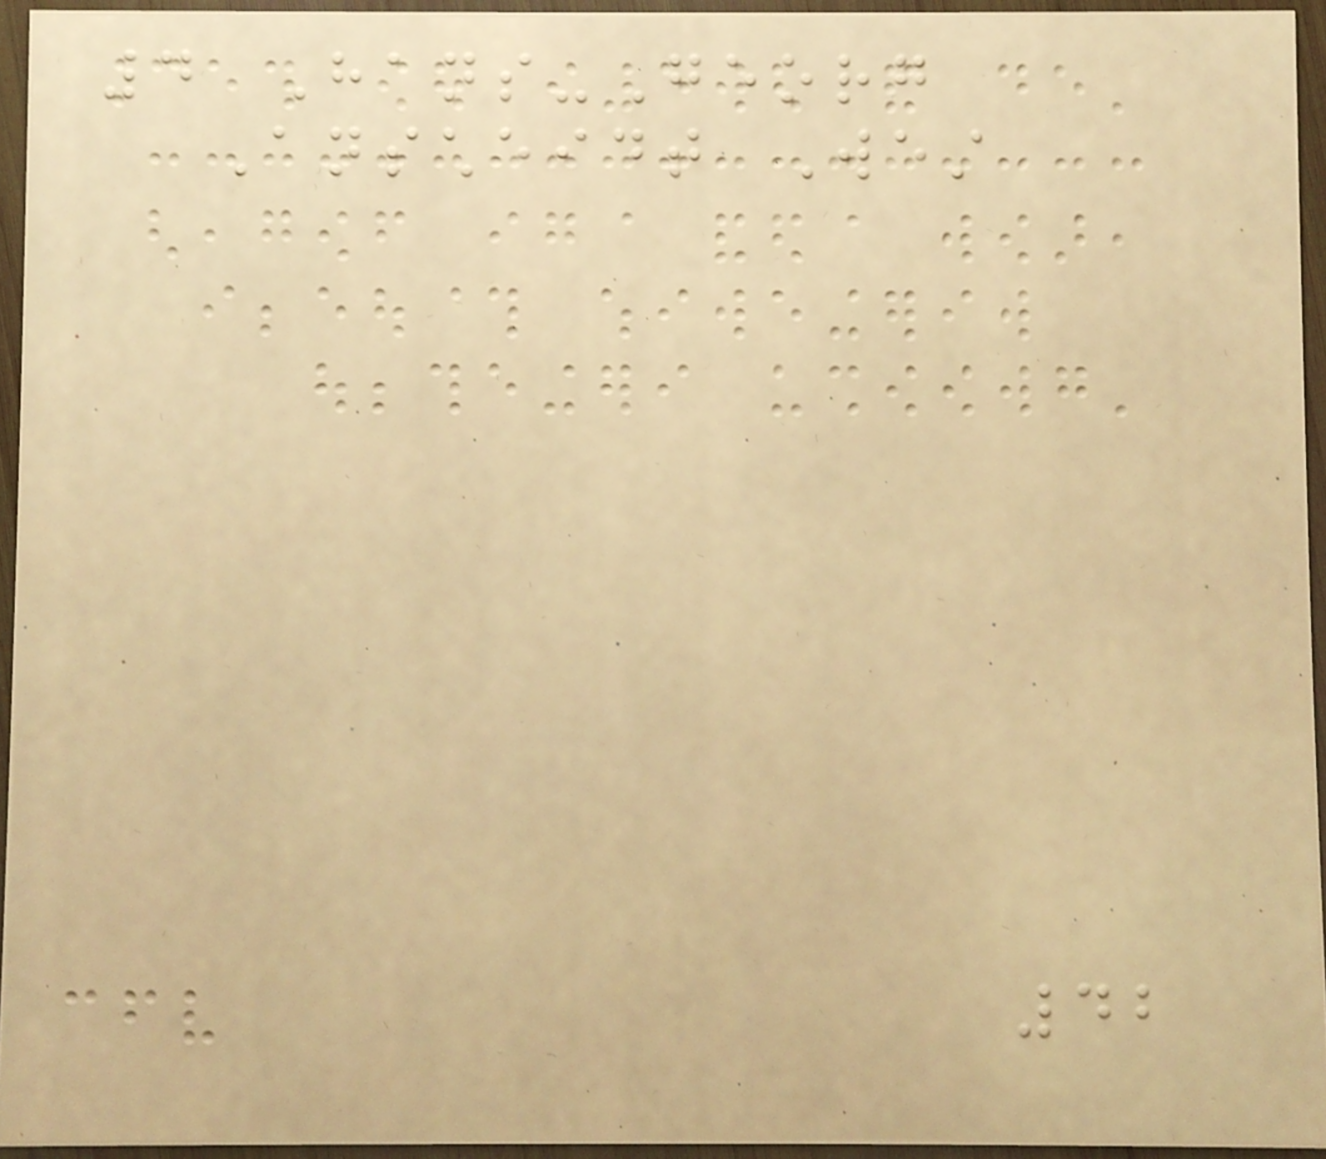4 Hans-Georg
Anscheidt West
42
